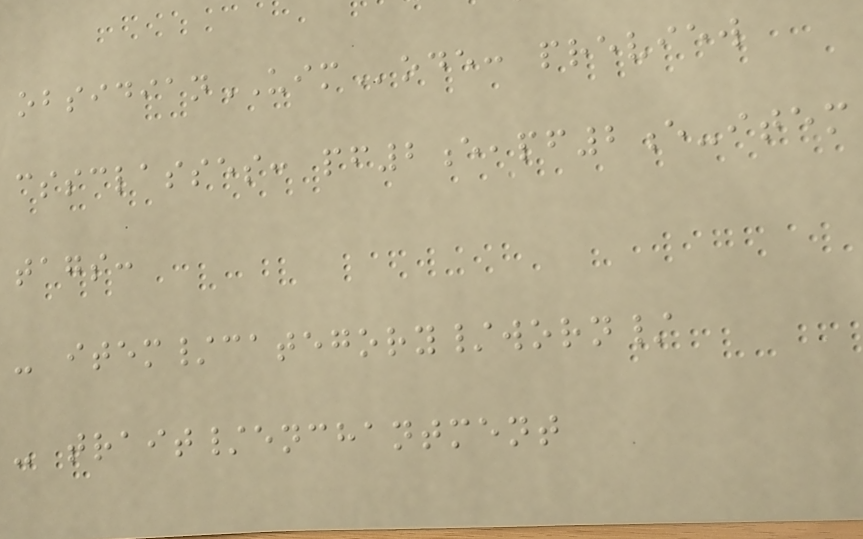obsidianUIMode: preview
cssclasses: pf2e,pf2e-item
tags:
- item/category/worn/
- trait/enchantment
